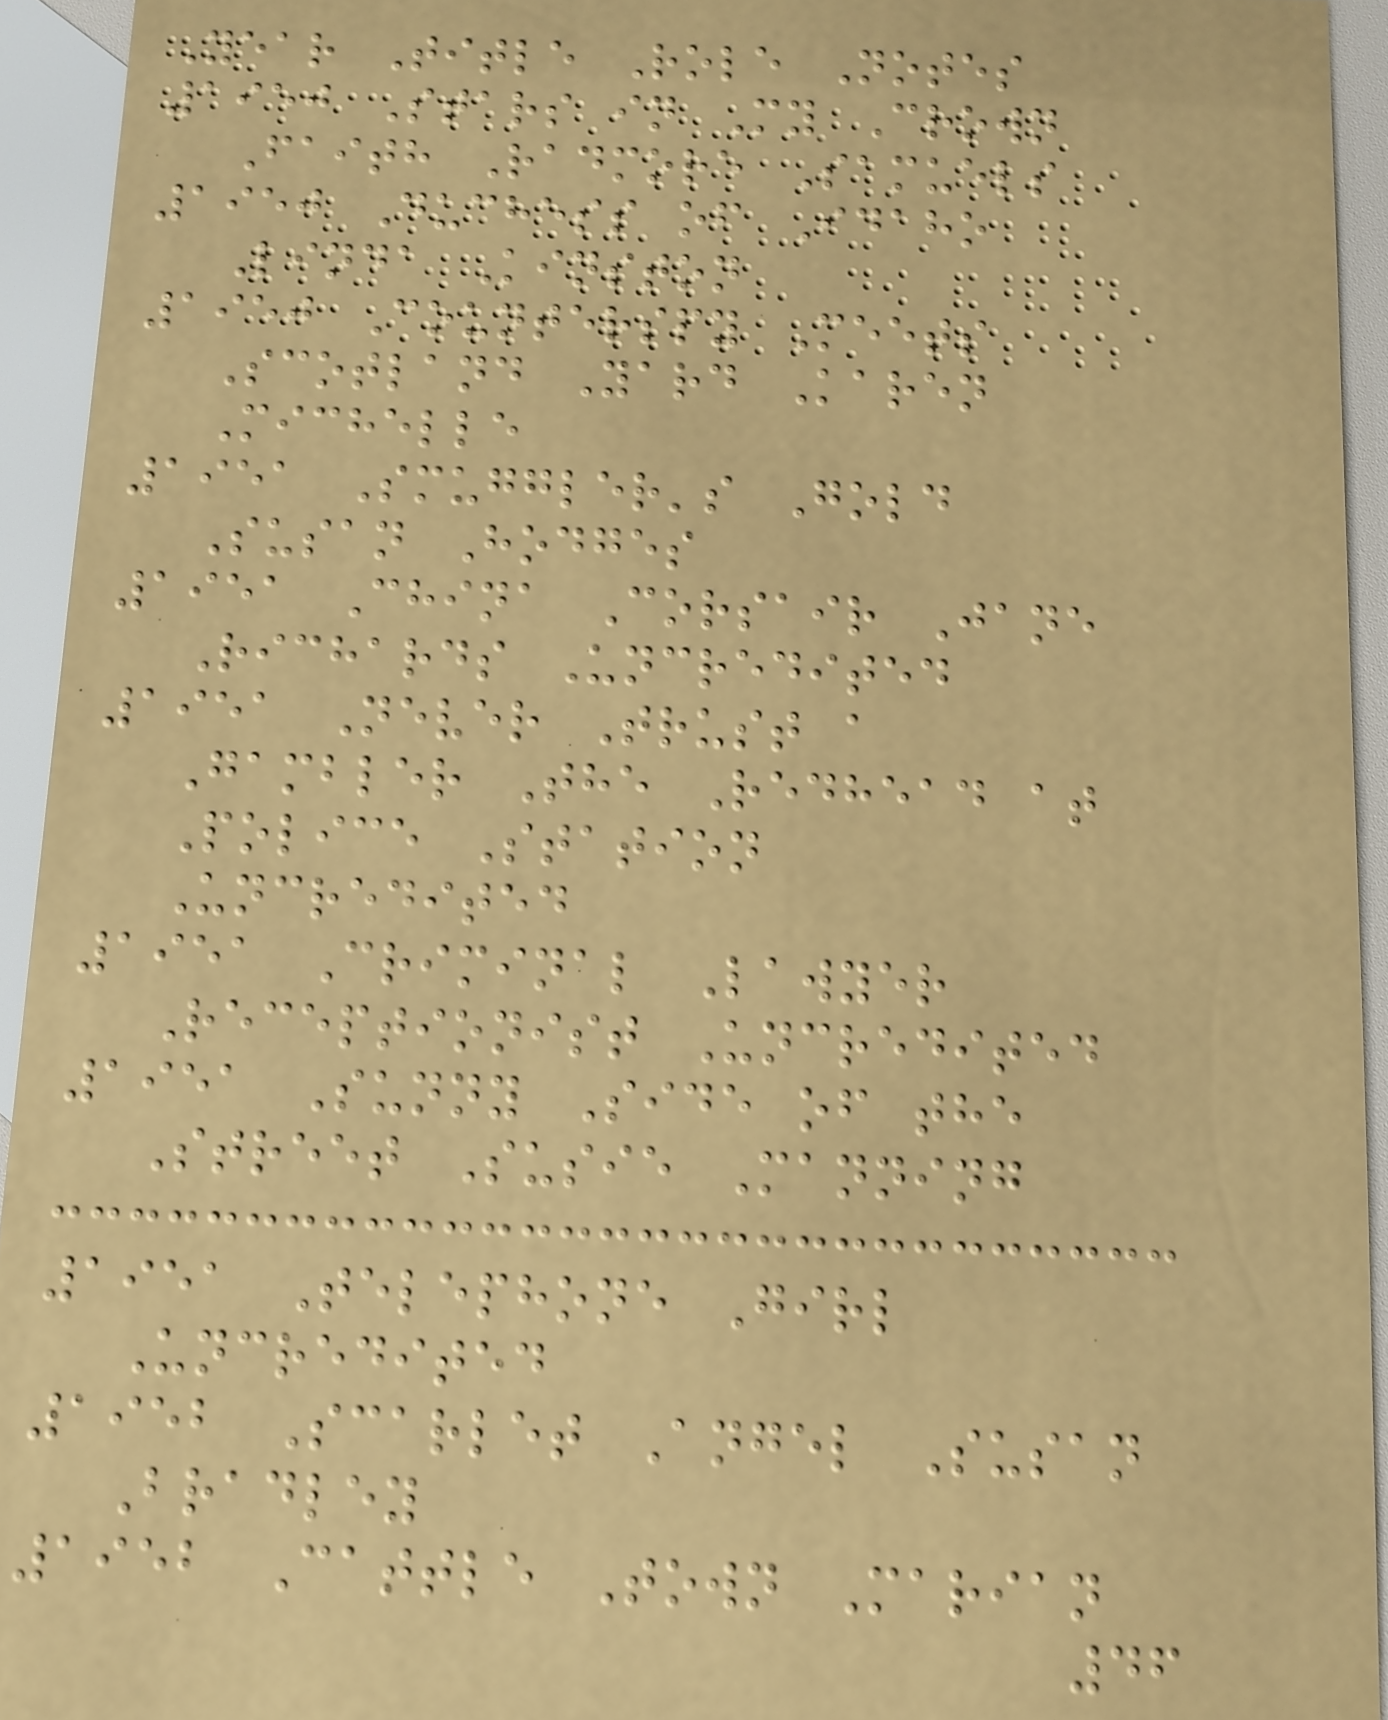Year Title Role Notes
1950 Stars in My Crown
Faith Radmore Samuels
1950 Duchess of Idaho
Linda Kinston
1950 Counterspy Meets
Scotland Yard Karen
Michelle
1951 Smuggler's Gold
Susan Hodges
1951 China Corsair Jane
Richards Uncredited
1951 Never Trust a
Gambler The Redhead at
Police Station
Uncredited
1951 Criminal Lawyer
Receptionist Uncredited
1951 Sunny Side of the
Street Susie Manning
1951 Telephone Girl
Uncredited
1952 Scarlet Angel Susan
Bradley
1952 Cattle Town Marian
46
